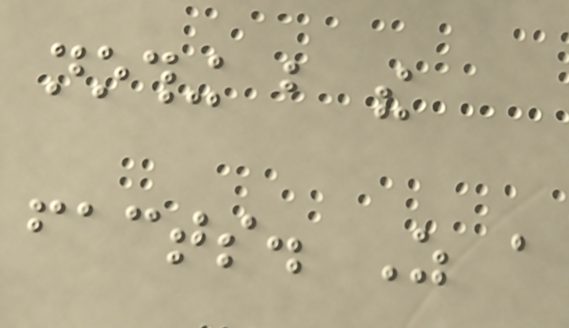nothing but the
facts. As a
